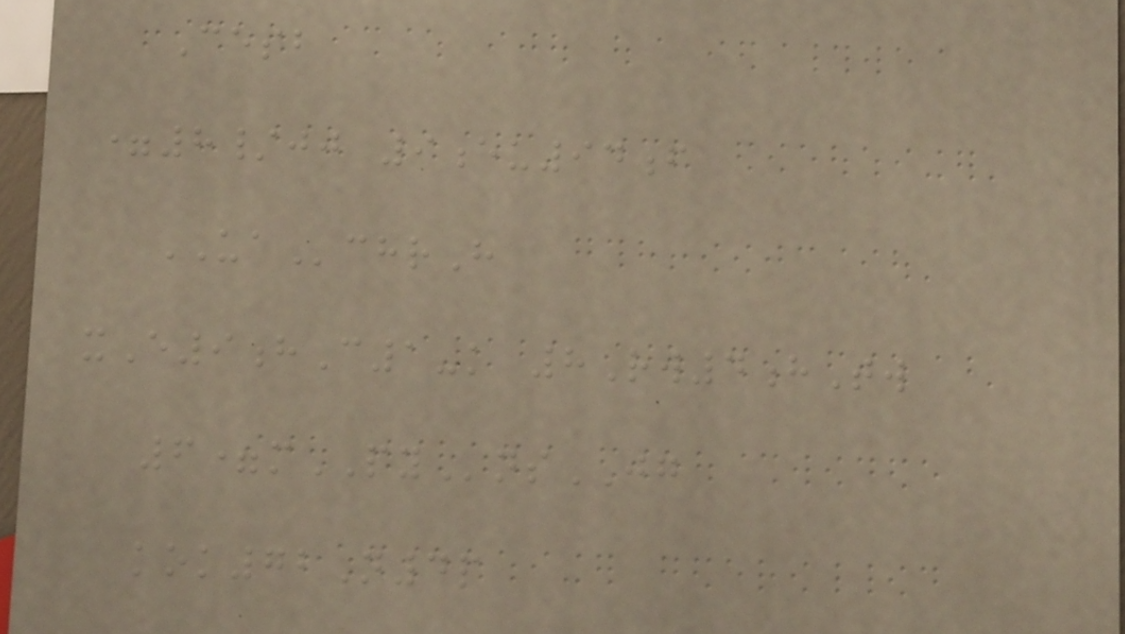Cesb
=8/jj 9eu94f
UAchrH
xE9hC1-k 8Rw4hTw
6=mPYnsJG
kok72N4p
